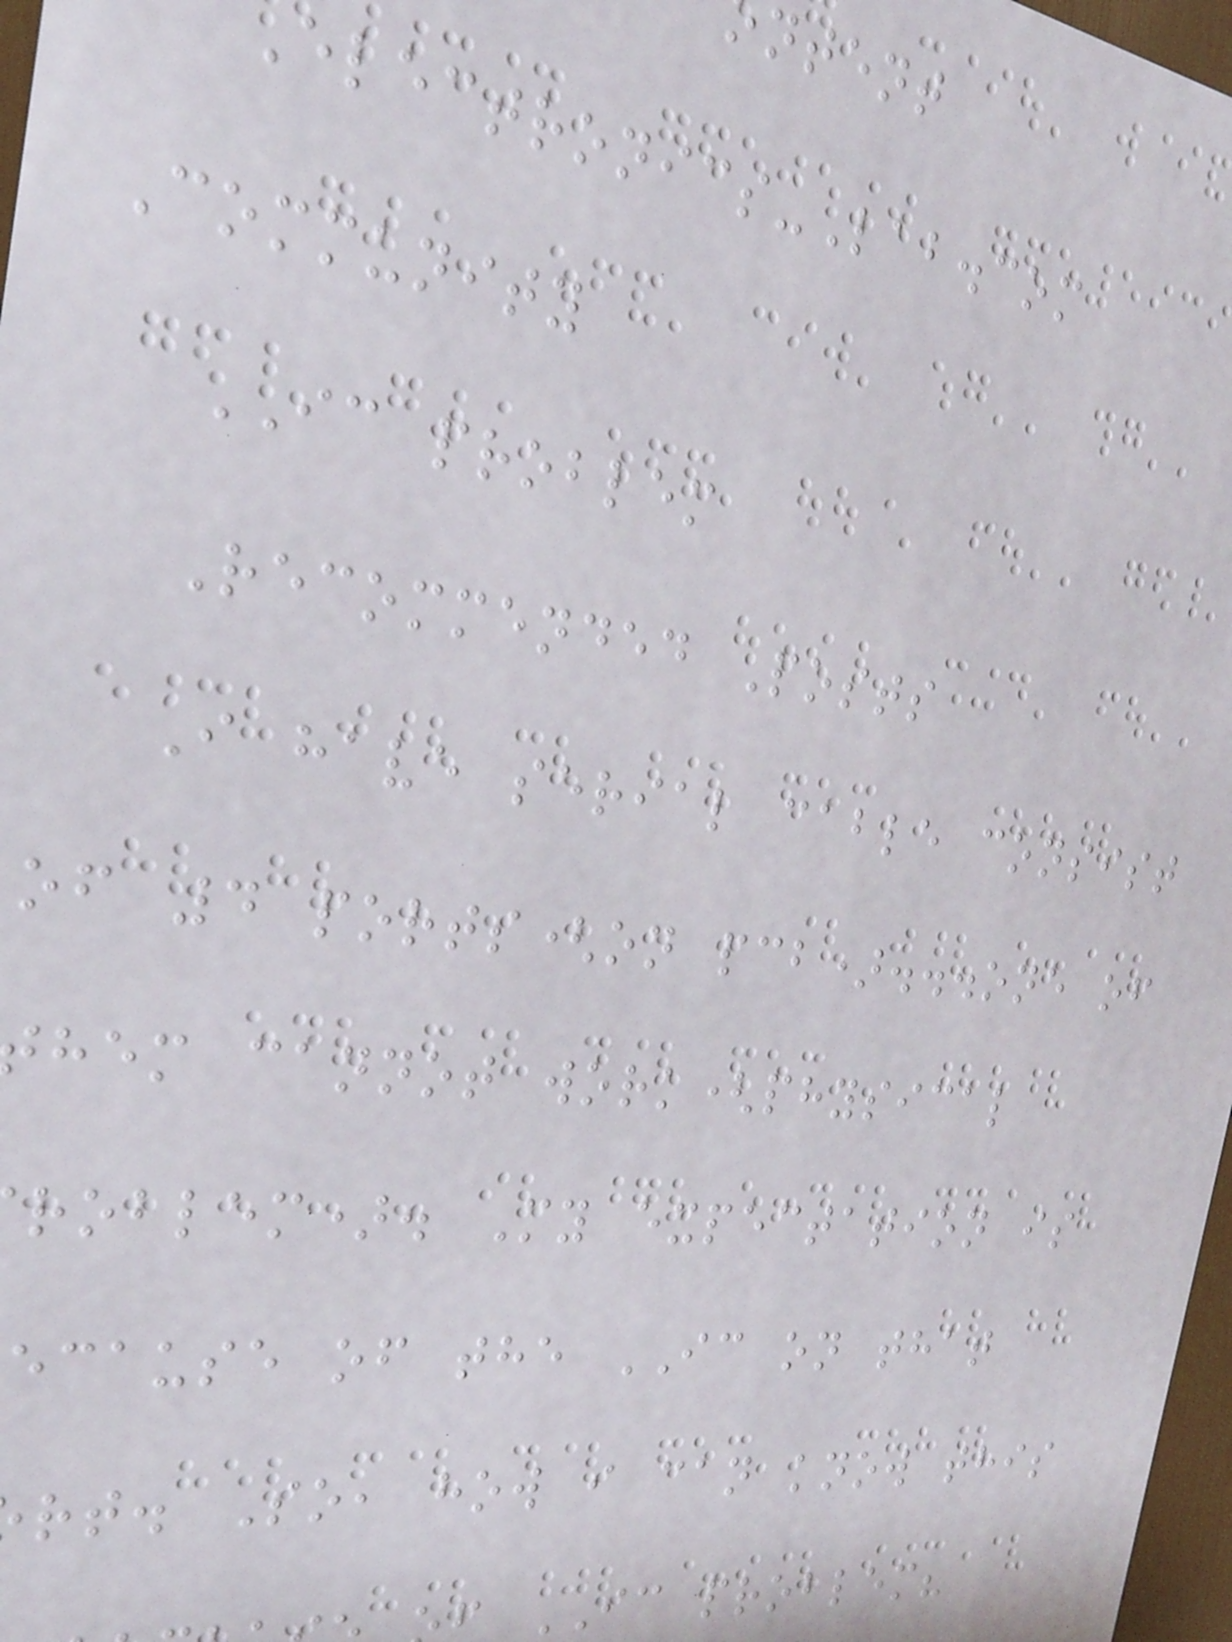ntent
lectronics-Lab.com
Community
IC problem
Recommended Posts
I have serial cable consist
of 4 ports(on pcb)...one of
hem cannot work(physical
roblem). My expectation is
ecause of the IC on that
rt. So, how i can know this
IC problem?
